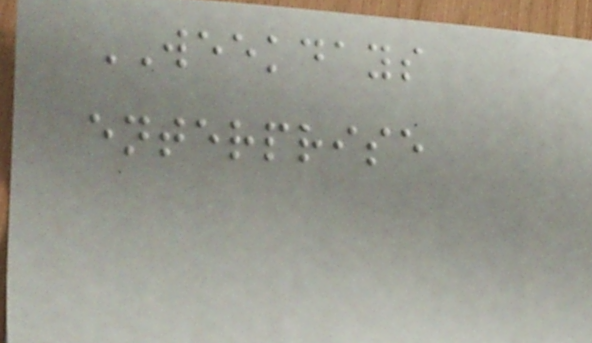WEEKDAYS
enterprise
